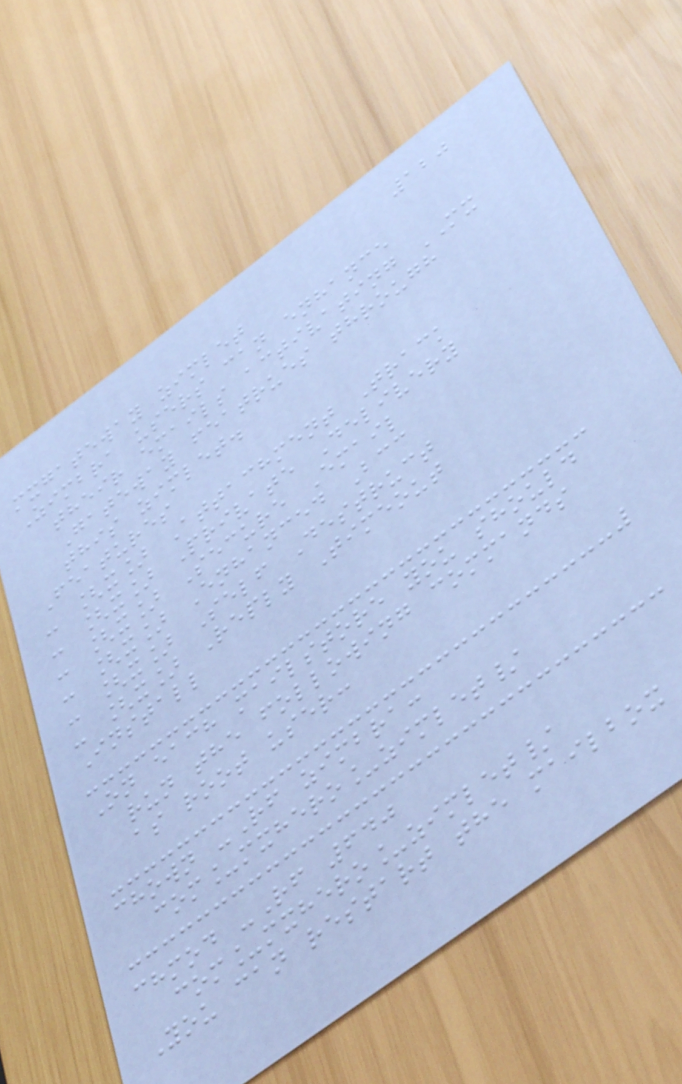120
mxgateway zimlet
Zimbra users can enhance
their emails activating MX
Gateway featrues through
this zimlet.
Features
- [x] Attachment Track
- [x] Private Delivery
- [x] Secure Email
- [x] Enhanced Bcc
- [x] Self Destruct
- [x] Reply Timeout
Install
On each mailstore you should
run the following commands
as root user:
chown -Rf zimbra:
com_mxhero_zimlet/
chmod -Rf 640
com_mxhero_zimlet/
You can restart the mailbox
